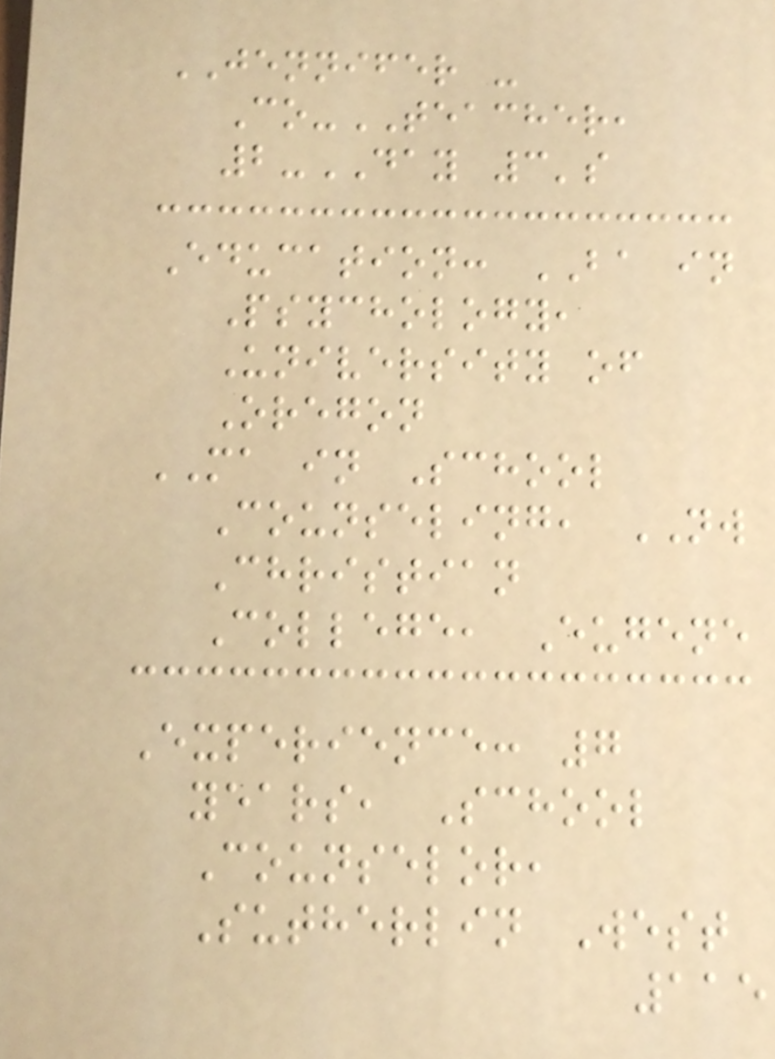JENNIFER -
Co-TEACHER,
2-DAY 3's
Education: BA in
Psychology,
University of
Oregon
MA in School
Counseling, NW
Christian
College, Eugene
Experience: 7
years, School
Counselor,
Sutherlin West
115
